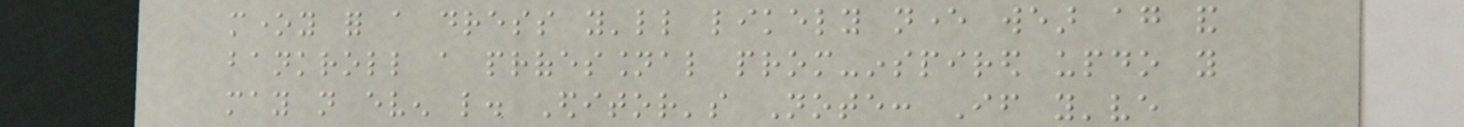money for a dress you'll likely never wear again and
bankroll a professional prom-inspired updo you
may not even like. Editor's Note: If you've
